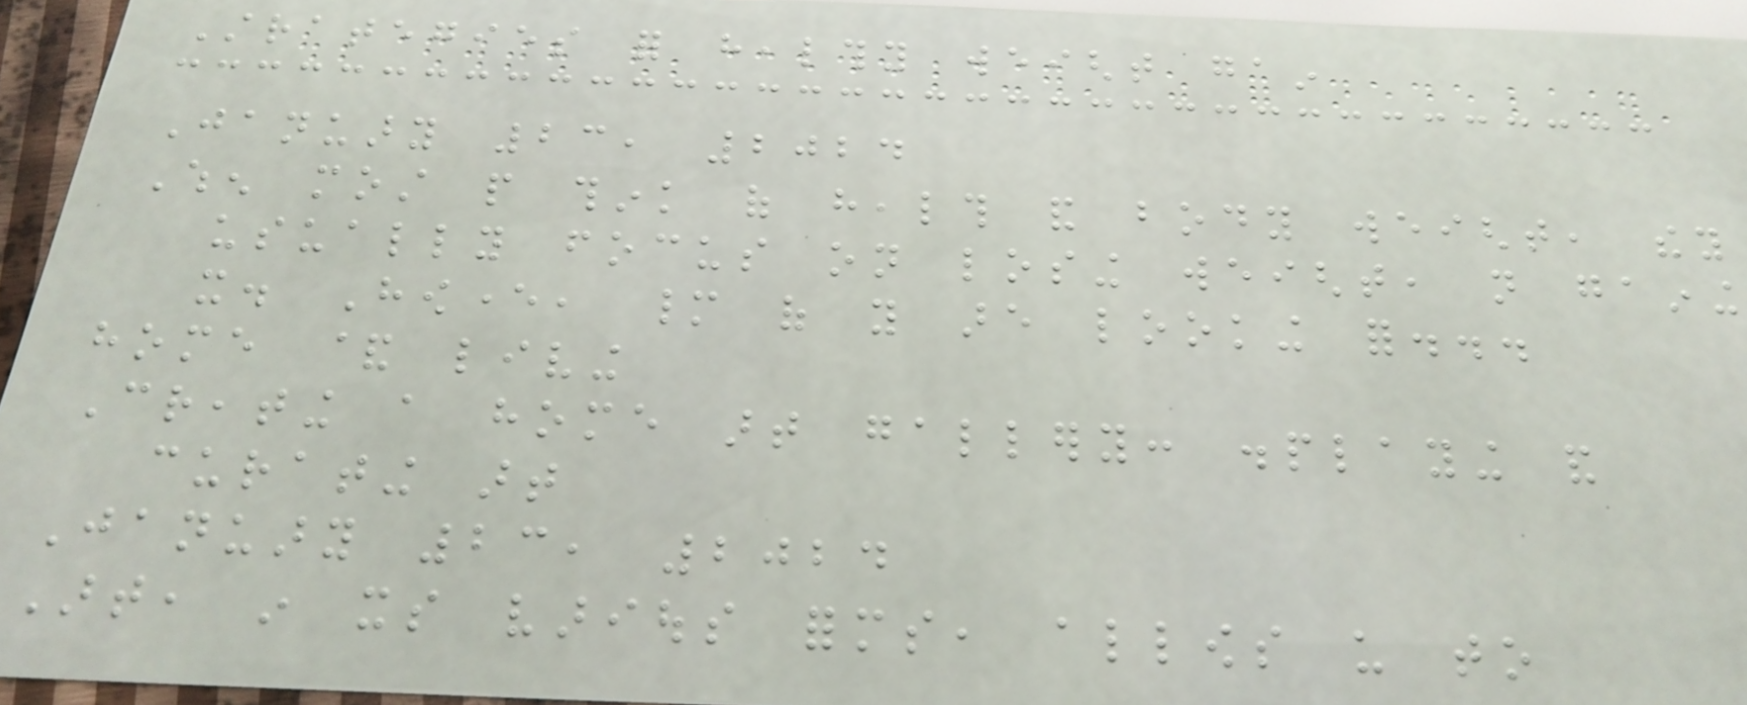Strategies for healthy weight gain
January 23, 2024
When most people think of health and body weight, they
usually focus on losing weight, not gaining
it. However, many of you are looking for...
home & living
Creating a home art gallery: displaying and
curating art
January 23, 2024
Art, in its various forms, allows us to
